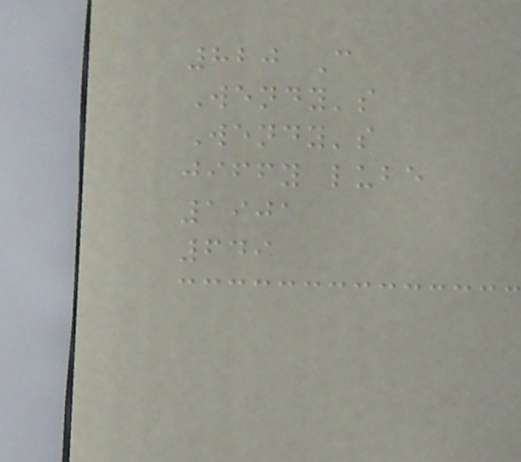820 C
Wendy's
Wendy's
jiffy lube
1901
649
